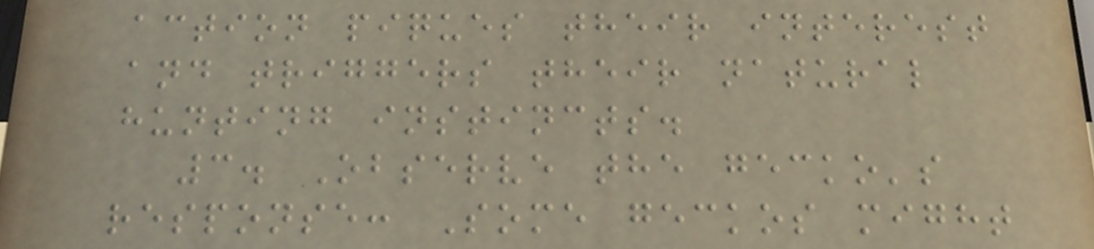action piques their interest
and triggers their natural
hunting instincts.
3. Observe the gecko's
response: Some geckos might
